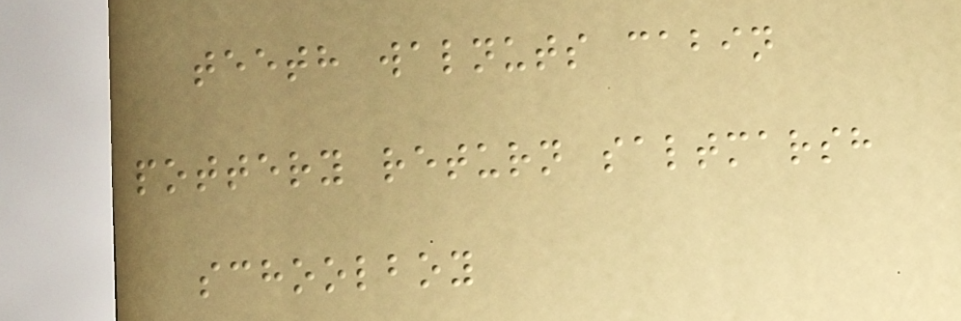teeth walnuts cabin
pottery return saltmarsh
schoolboy
